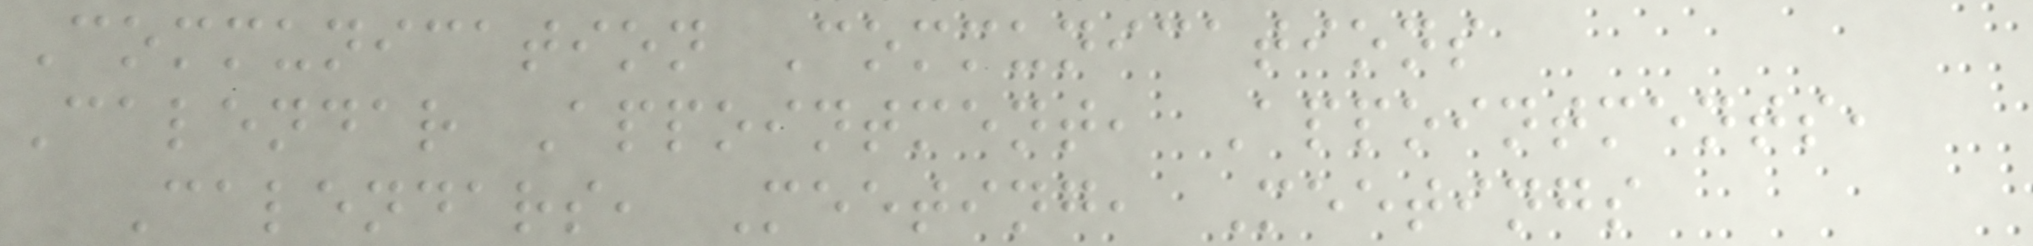Communication Communications
Calendar Appointment, Appointments,
Calendars, Meeting, Meetings
